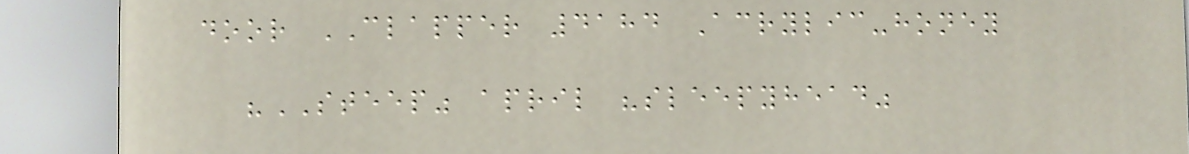door CLAPPER 4184 Acrylic-honey
"STEEP" april "sleepyhead"
